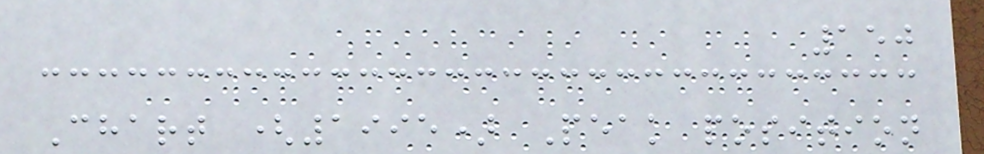150
Chart (1995) Peak position
